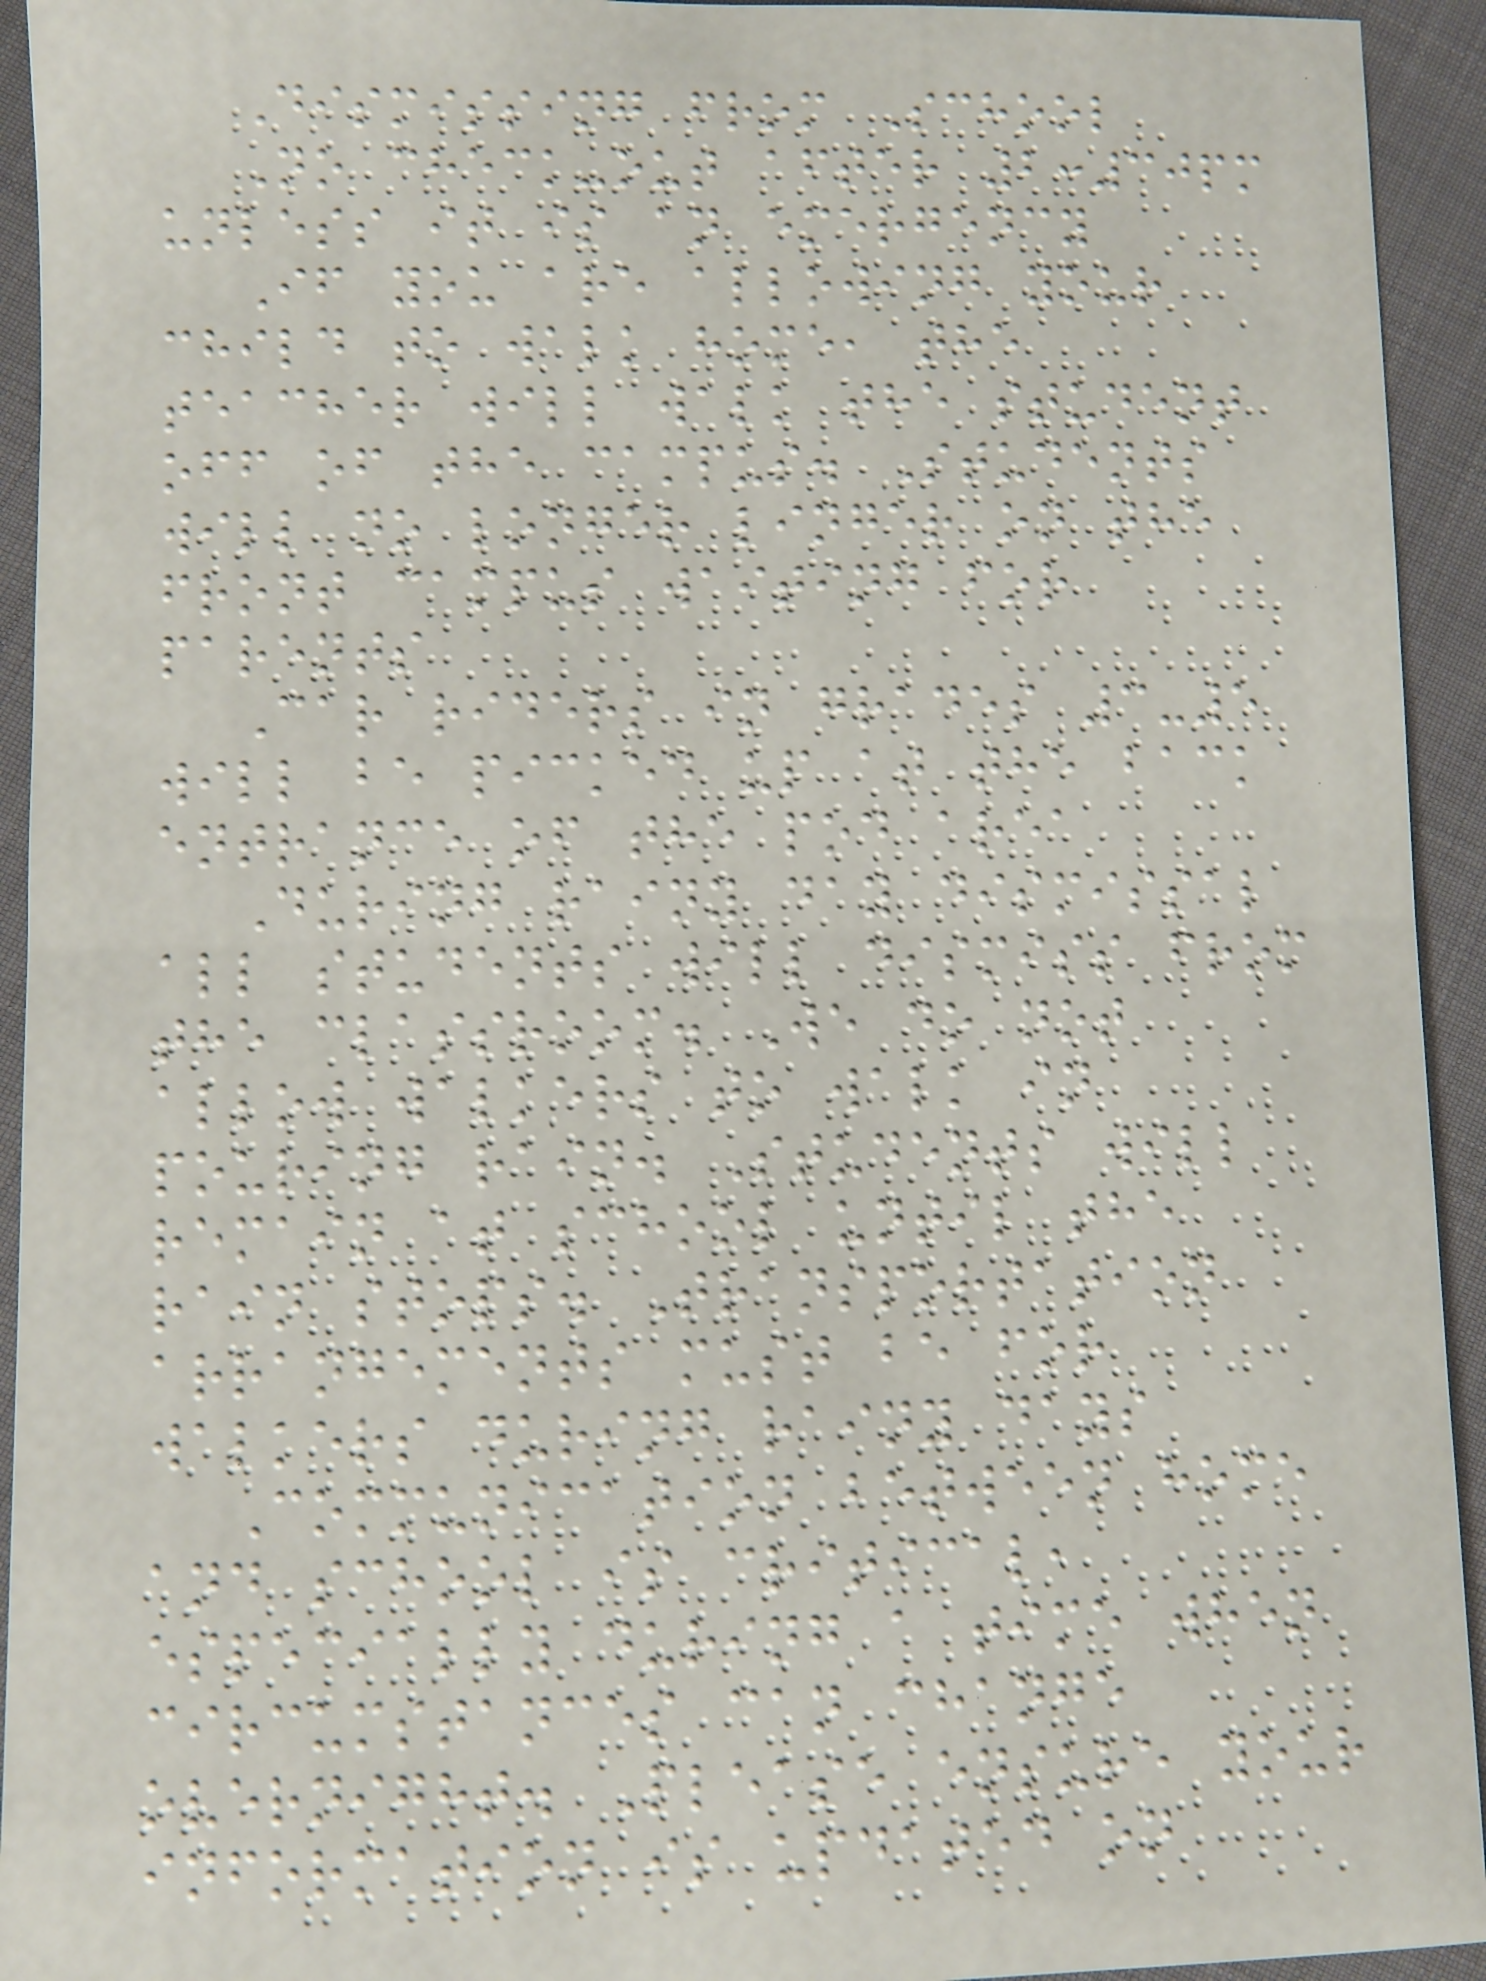Dismissing from School
No check-out after 2:30pm
unless it is an emergency
If you are allowing your
child to walk home, the
teacher will walk the student
off of the campus. Students
will no longer linger on the
front campus waiting for
parents
Car riders in grades 3-5
will be picked up at the back
entrance of the pod area
During rainy day dismissal
all students will dismiss from
the classroom. We do not
allow walkers to walk in
pouring rain. Students will
remain at school until the
rain stops. Transportation
arrangements must be for
walkers during rainy days
Communication between home
and school is critical,
especially during a time when
circumstances can change
overnight. Please ensure your
information is updated on
